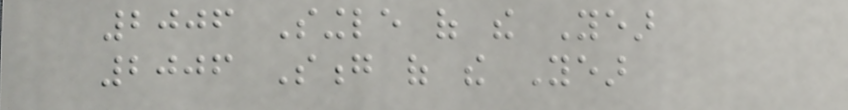2006 Single of the Year
2006 Song of the Year
